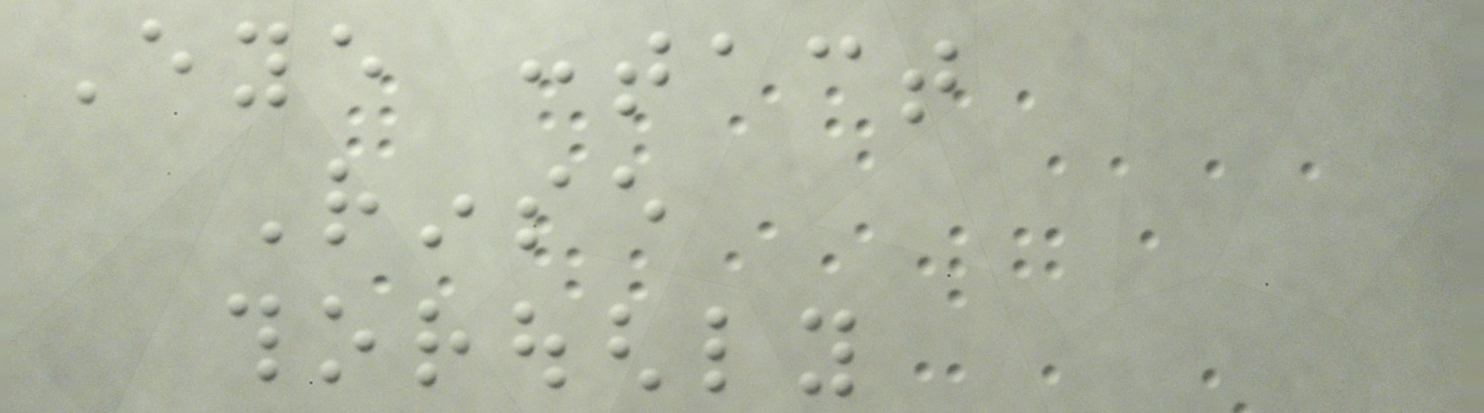Eye contact
Rinse
thoroughly
